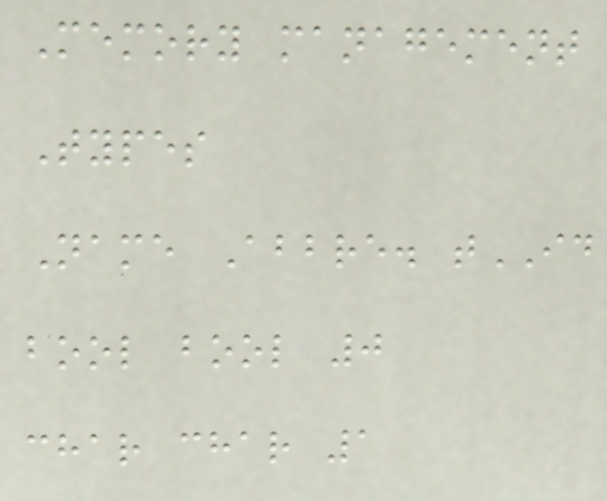Memory management
Types
Name Abbre. tID
bool bool 0
char char 1
